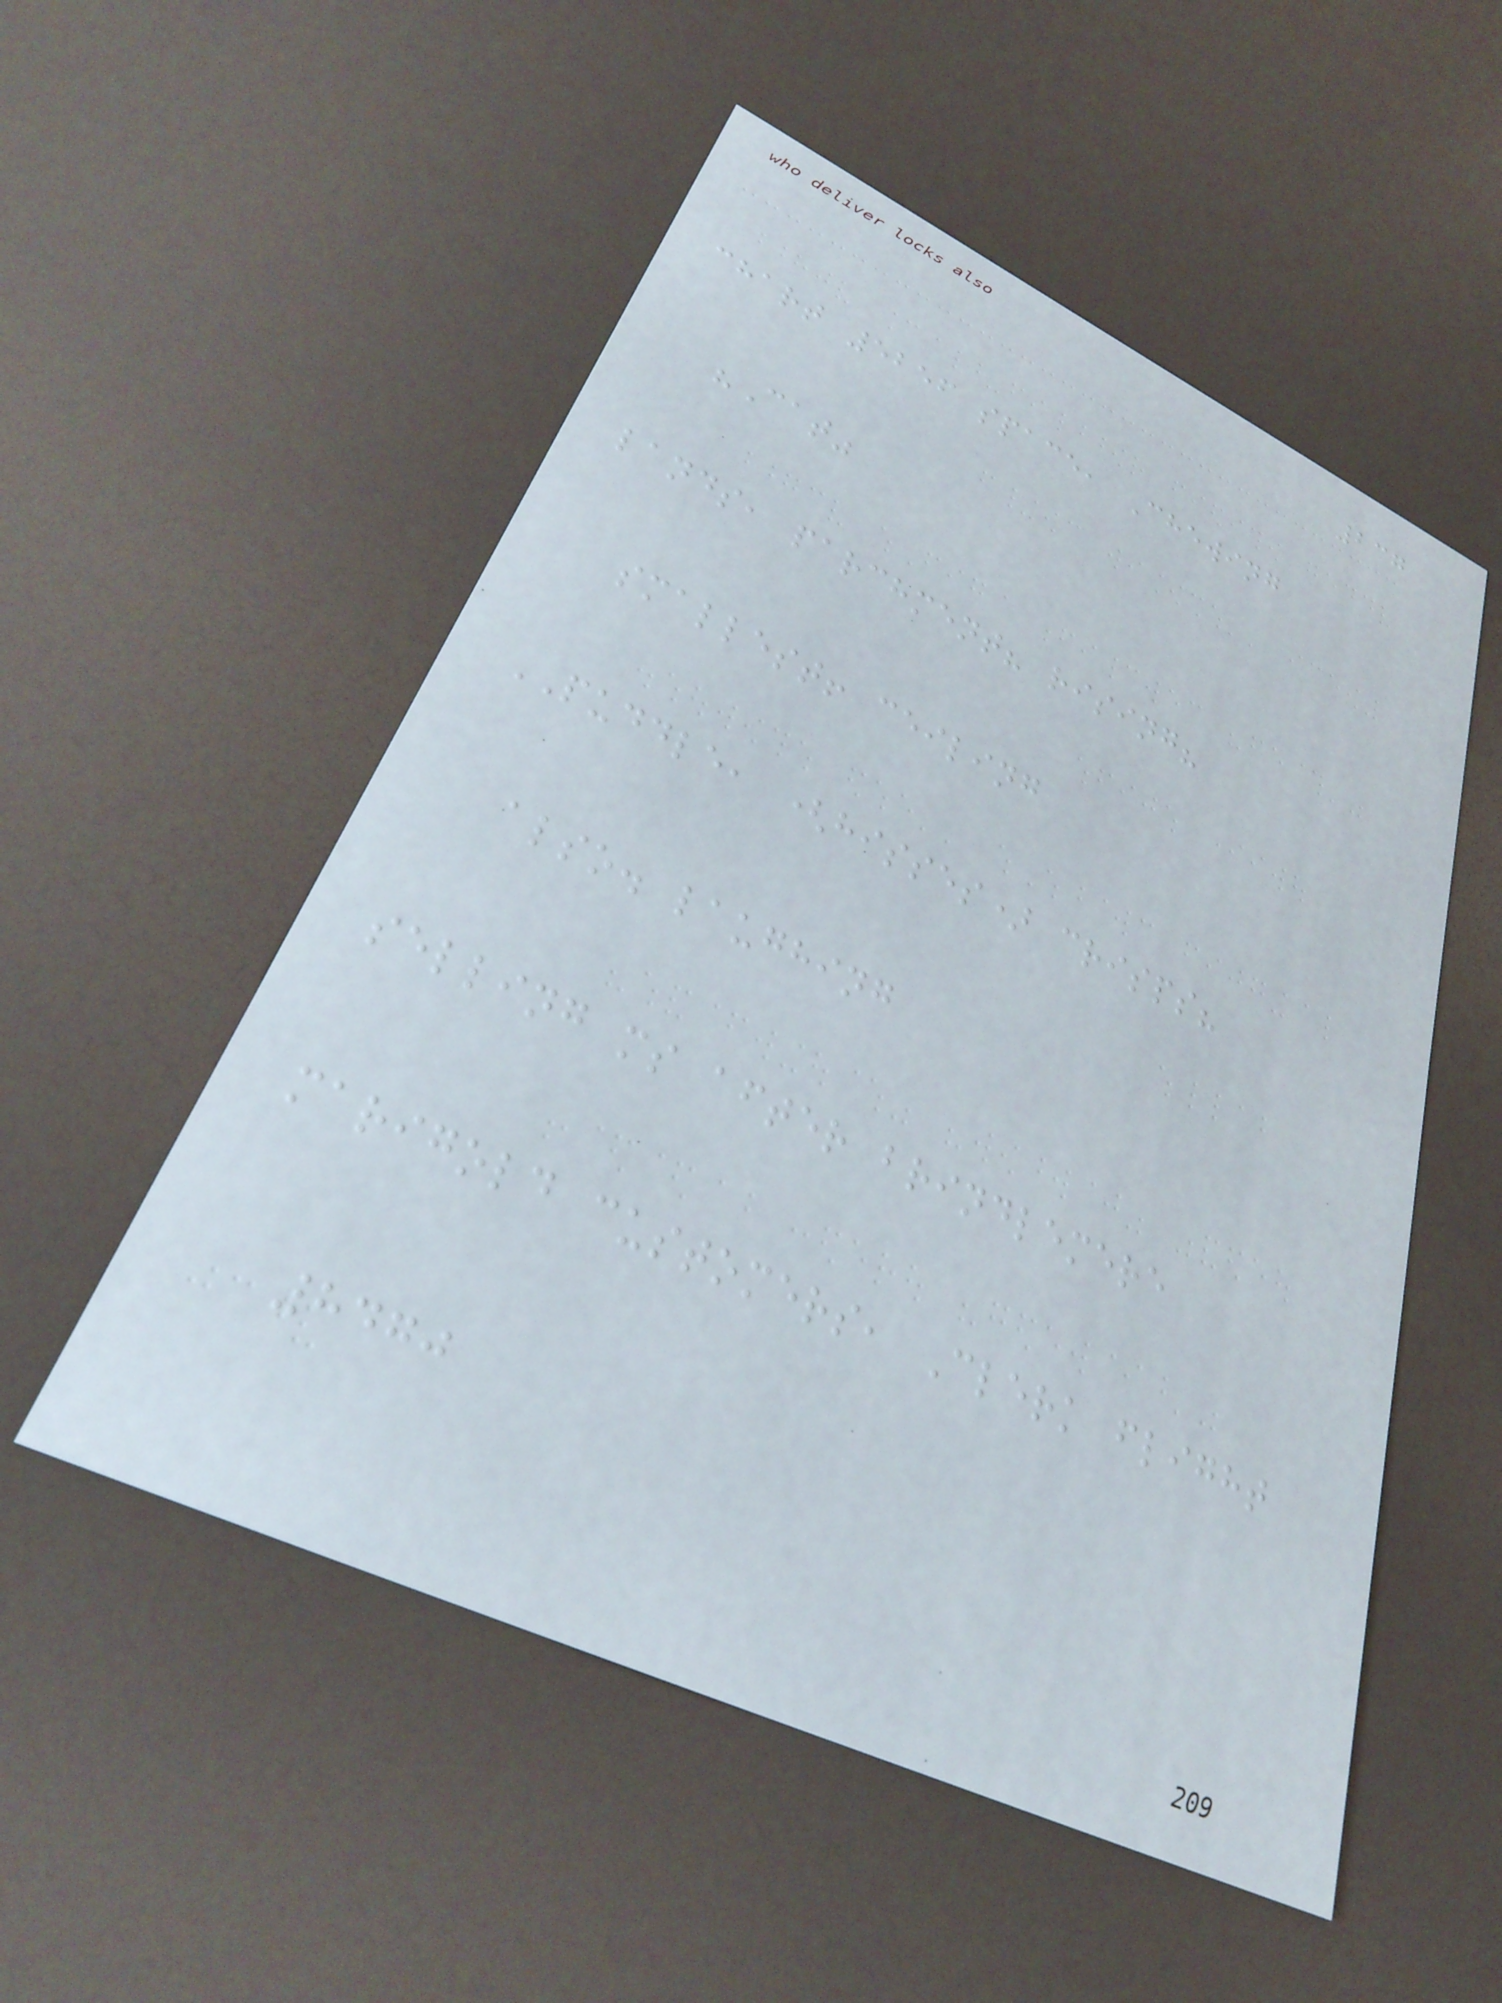237
chart 5256 space, Chewing
"Cat"
lands, parchment? rising?
smallest! ceiling
PUDDLE, (hisses) crisps?
also. laughing
selling ms after brindlemere
marigold customers, Clerk flight
8470
